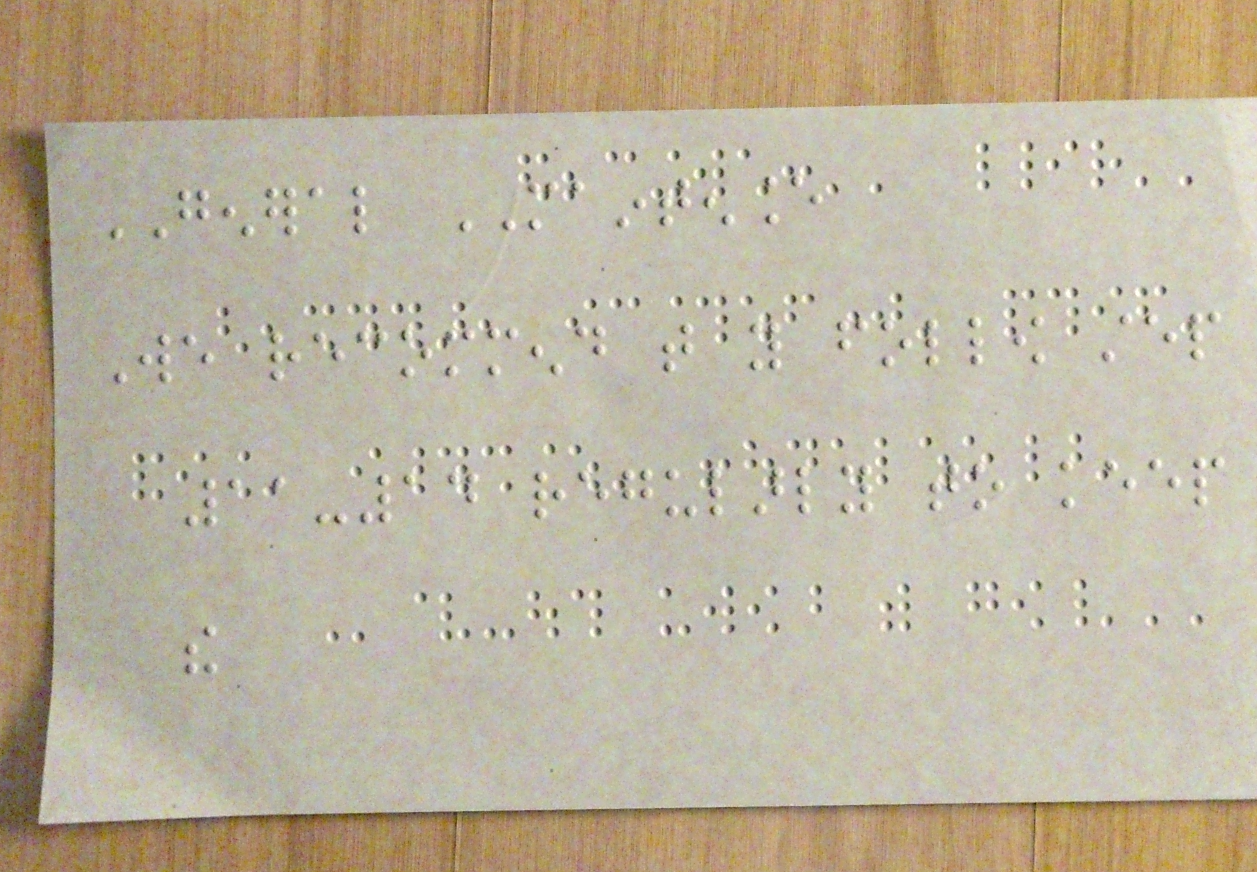GENERAL MAINTENANCE
We recommend that you follow step
11-14 regularly to keep
the
